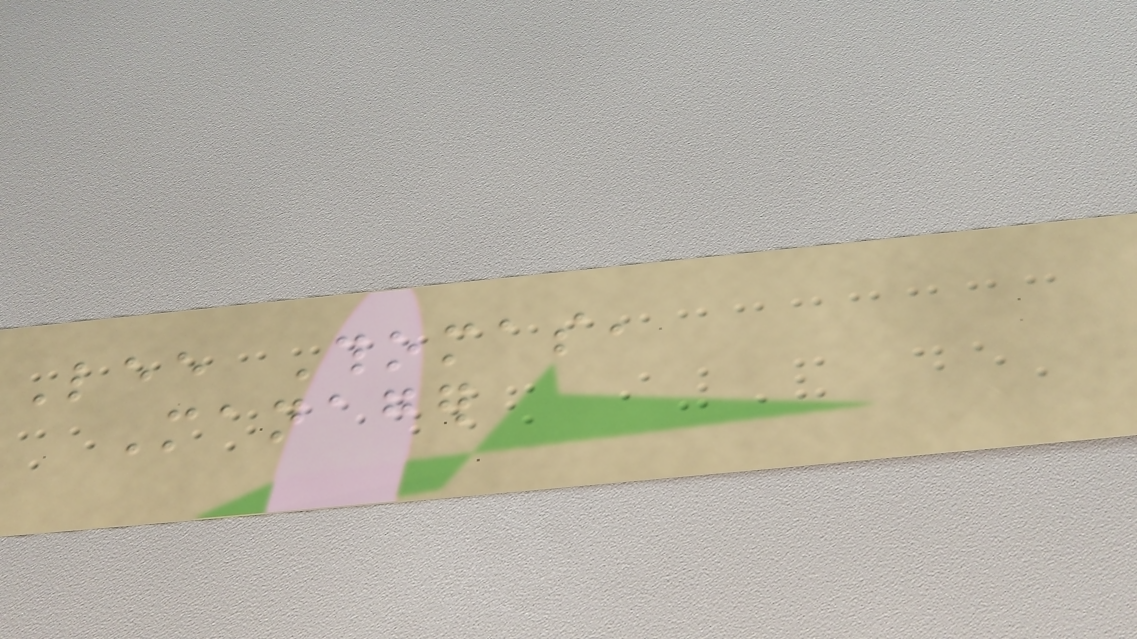Lee Thomas,
Manager
